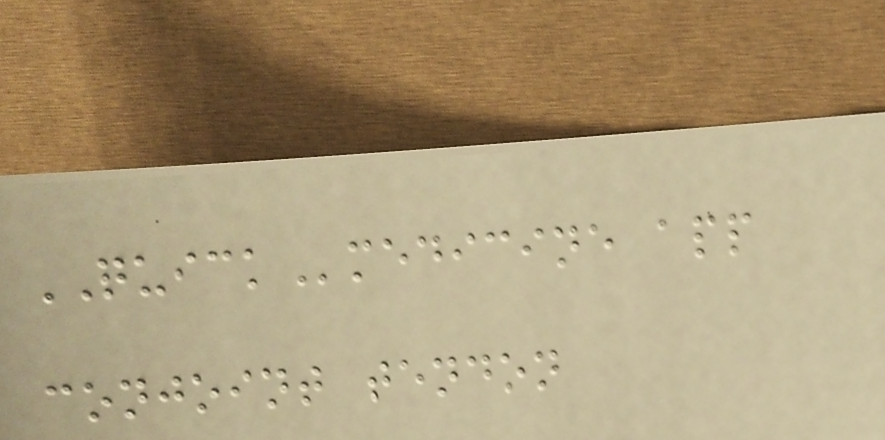QUICKmedicine app
conjoint tendon
